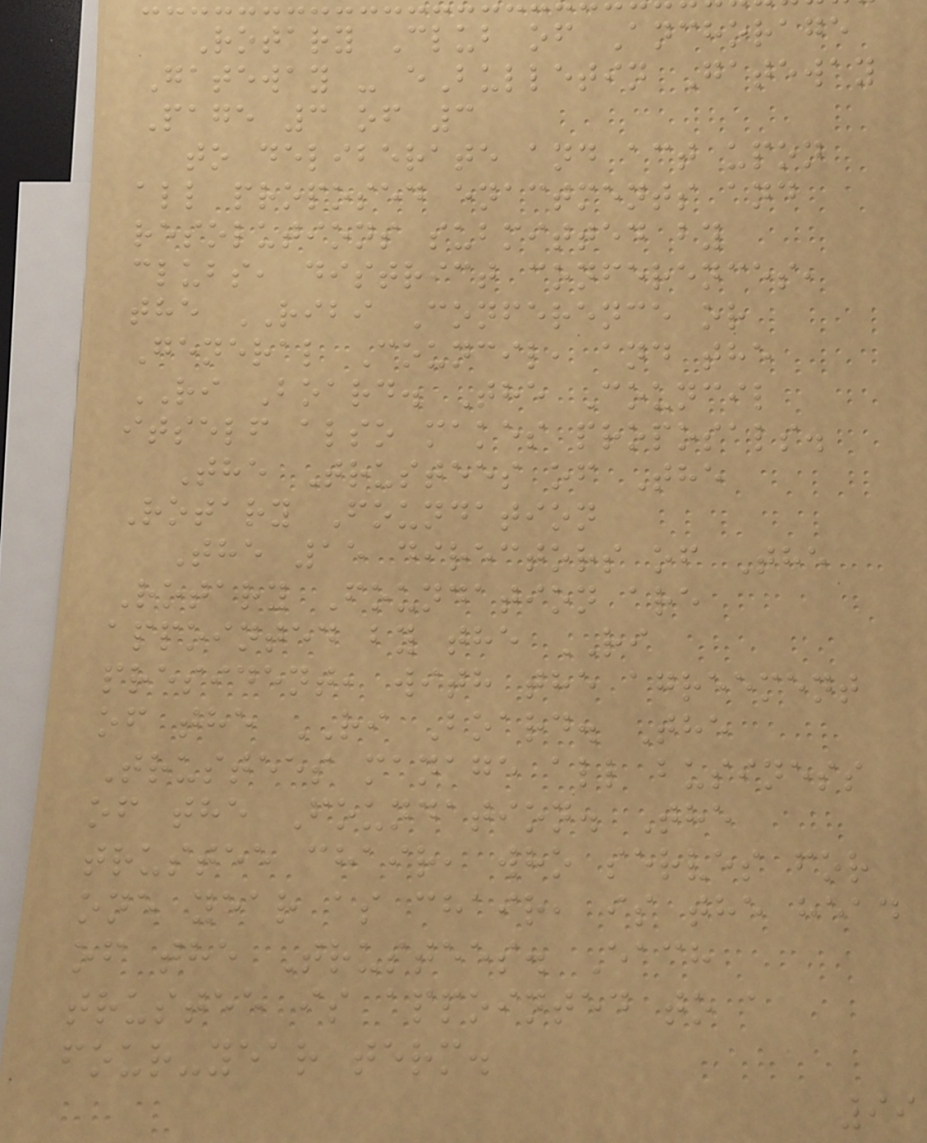Rotary Club of Anchorage
Gateway - eBulletin Gateway
Page 3 of 3
to deliberate and act upon
all proposed enactments and
resolutions submitted by
clubs, district conferences,
the RIBI Conference or
General Council, and the
RI Board. The Council
itself also makes proposals.
The Trustees of The
Rotary Foundation
The 15 directors of The
Rotary Foundation are
appointed by the RI
president, with the agreement
of the RI Board. The
Trustees manage all business
of the Foundation. The
trustee chair, who serves for
one year as chair, is the head
of the Trustees. Each
trustee is appointed to a
four-year term.
99
